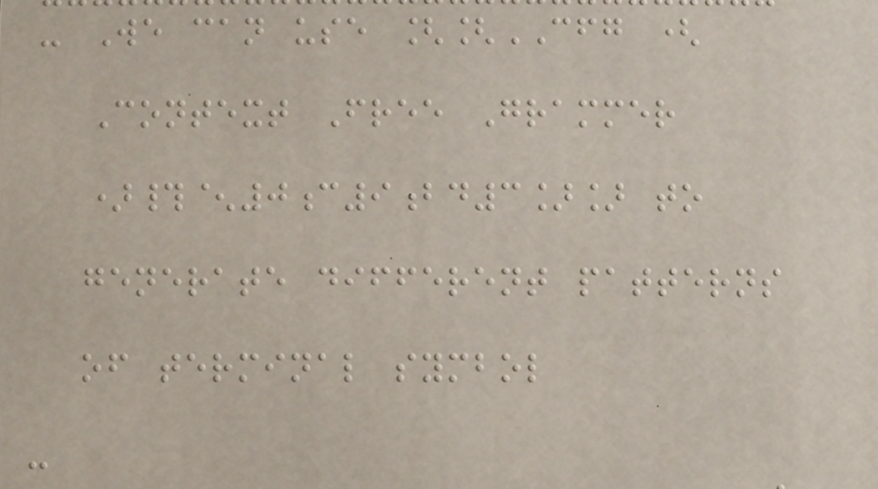- We can use [[CFG (
Context Free Grammer
)#^0c9bd3]] to
generate different patterns
of terminal symbol
-
